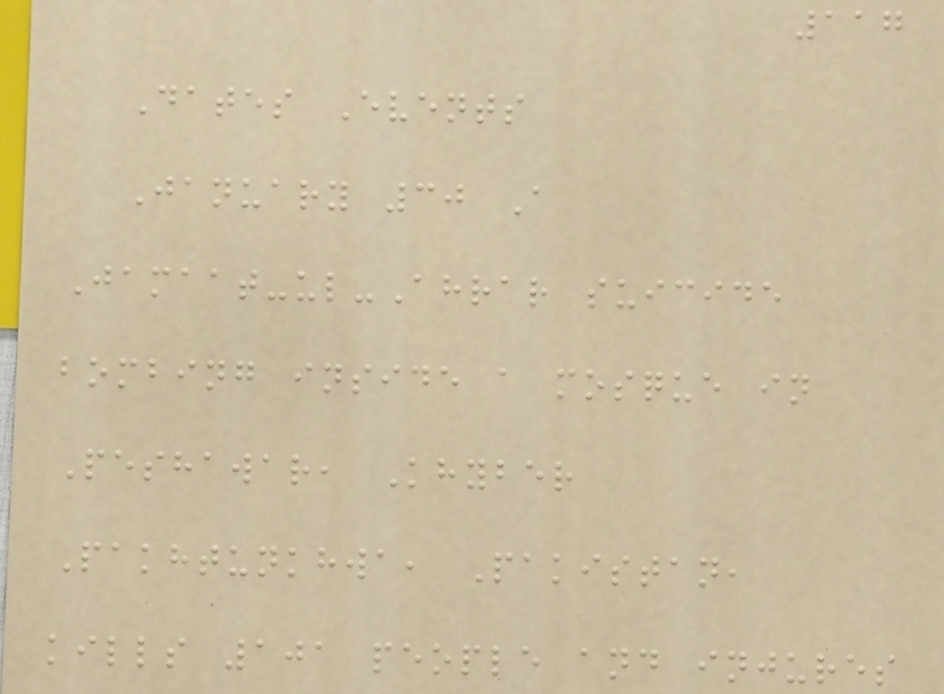117
Dates Events
January 30 A
Jamaat-ul-Ahrar suicide
bombing inside a mosque in
Peshawar, Khyber
Pakhtunkhwa, Pakistan,
kills 101 people and injures
